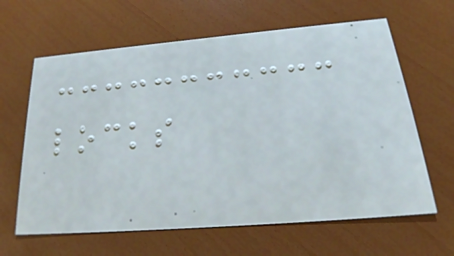locks
